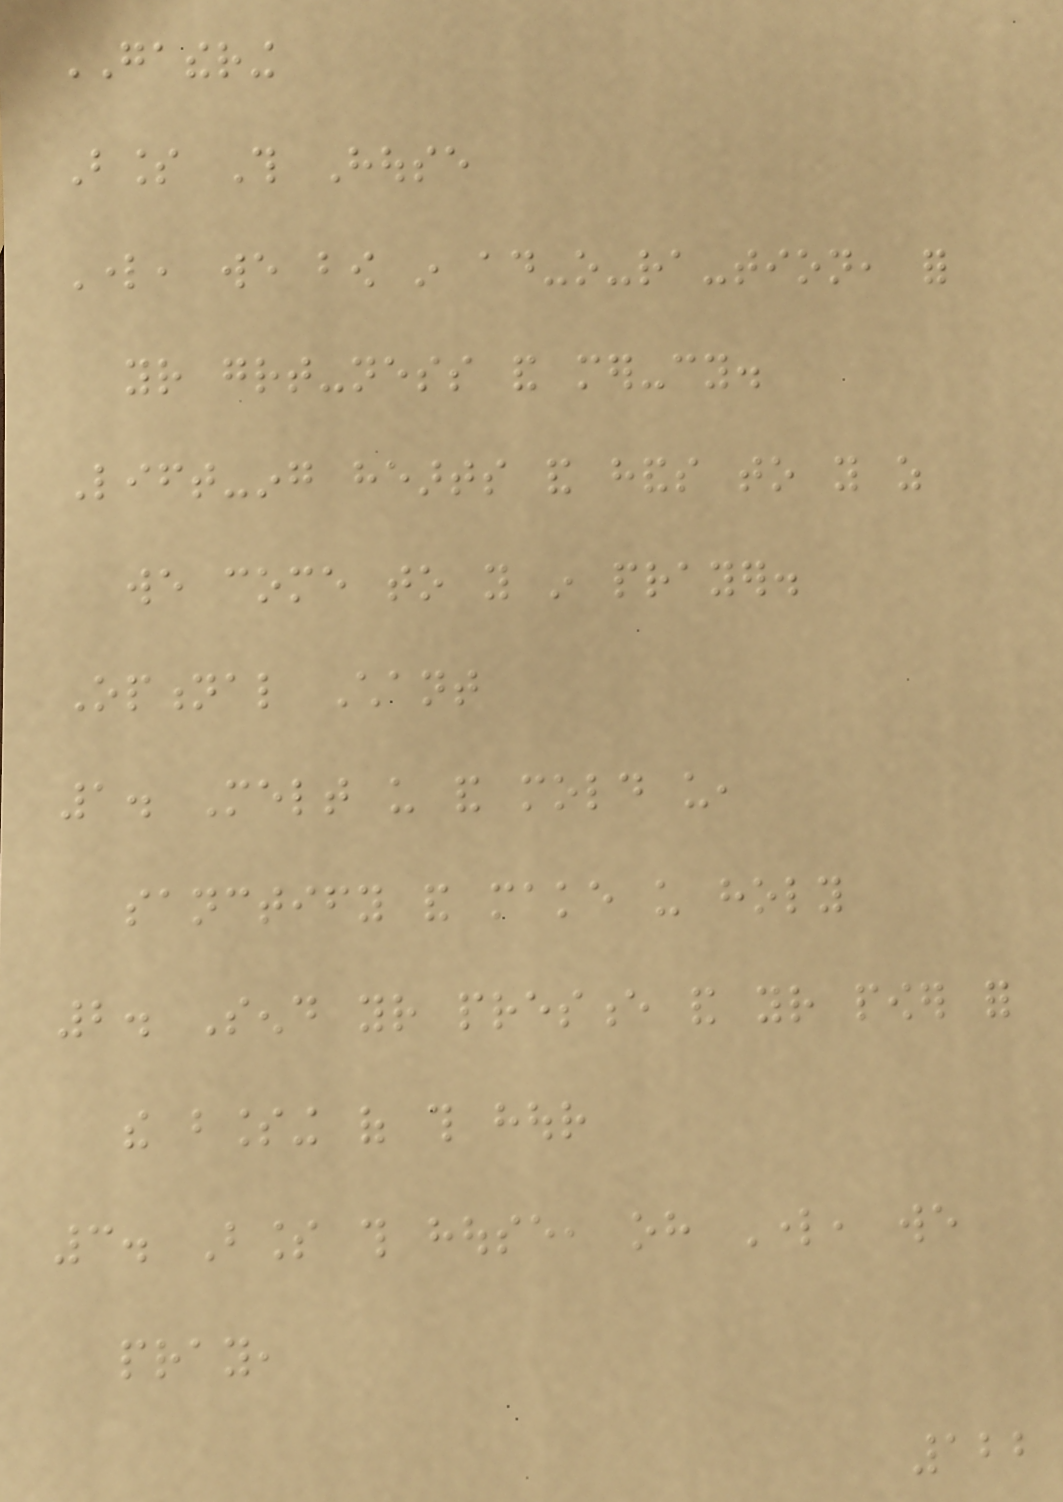GATHERING
Bless This House
Lord, we bow in ad-o-ra-tion, for
your great-ness and mer-cy.
Lift-ing hearts and hands to you as
we come to you in prayer.
Optional Chant
1. Melt us and mold us,
sanctify and make us holy
2. Send your presence and your power for
the blessing of this hour
3. Bless this house, oh Lord, we
pray,
122
